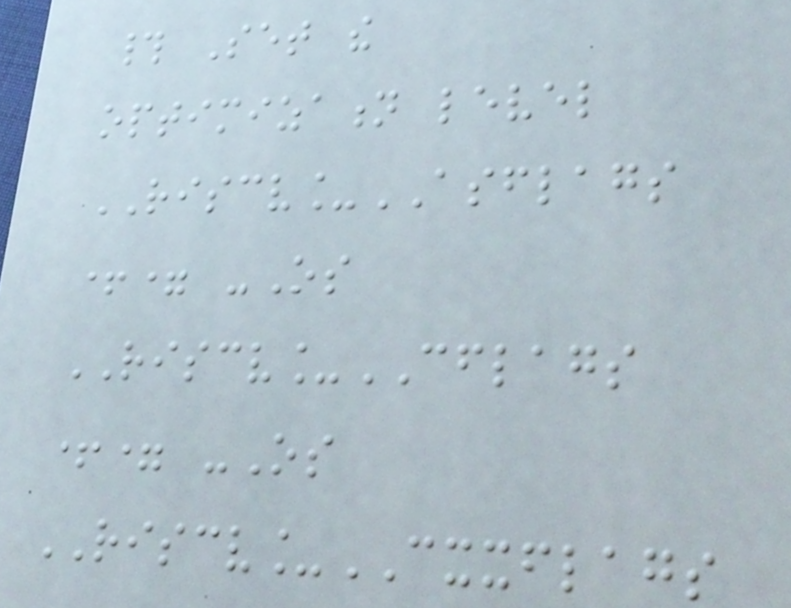# Set the
optimization level
RISCV_ASFLAGS
+= -Os
RISCV_CFLAGS
+= -Os
RISCV_CXXFLAGS
